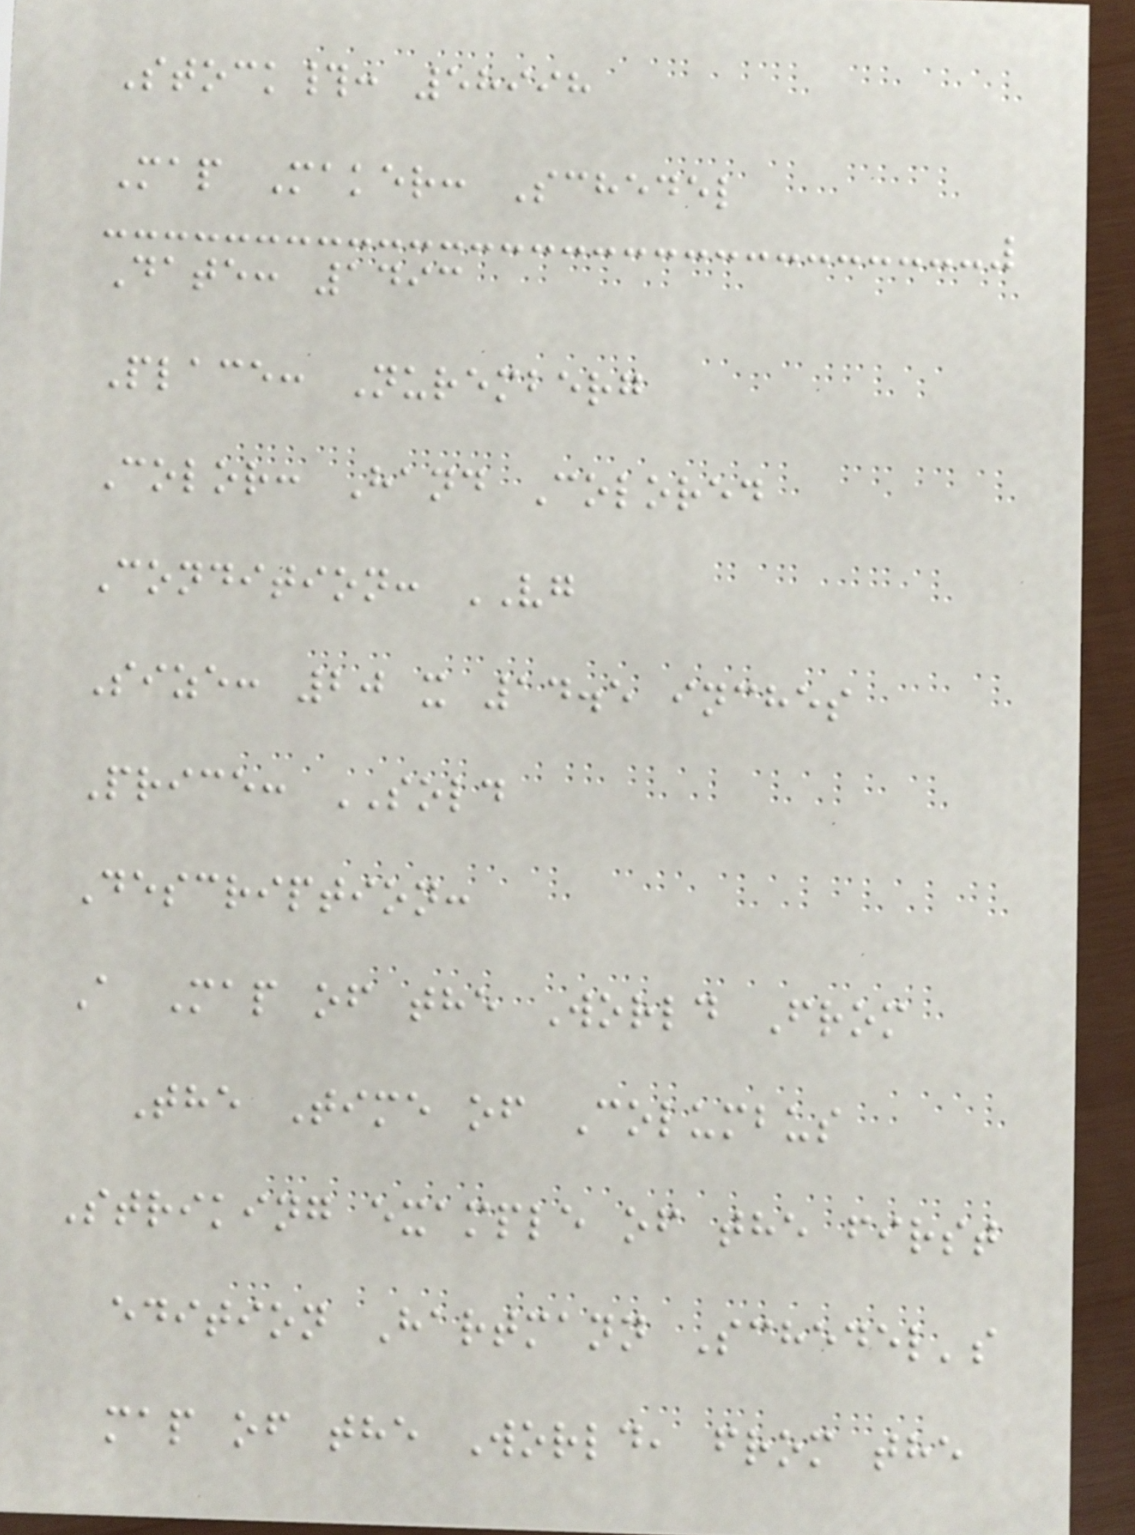Stock#: 58998
Map Maker: Schedel
Date: 1493
Place: Nuremberg
Color: Hand Colored
Condition: VG
Size: 20 x 14.5 inches
Price: SOLD
Description:
A Map of the World From
The Time of Columbus
Striking example of the first
edition Hartmann Schedel's
map of the World, from the
